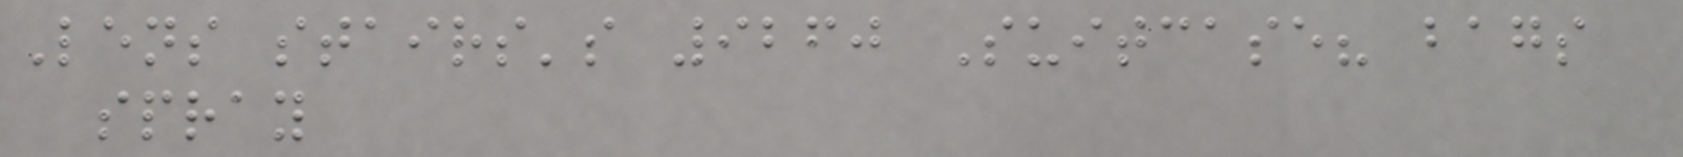Lens stairs's 9260 Suitcase? bags
spray
